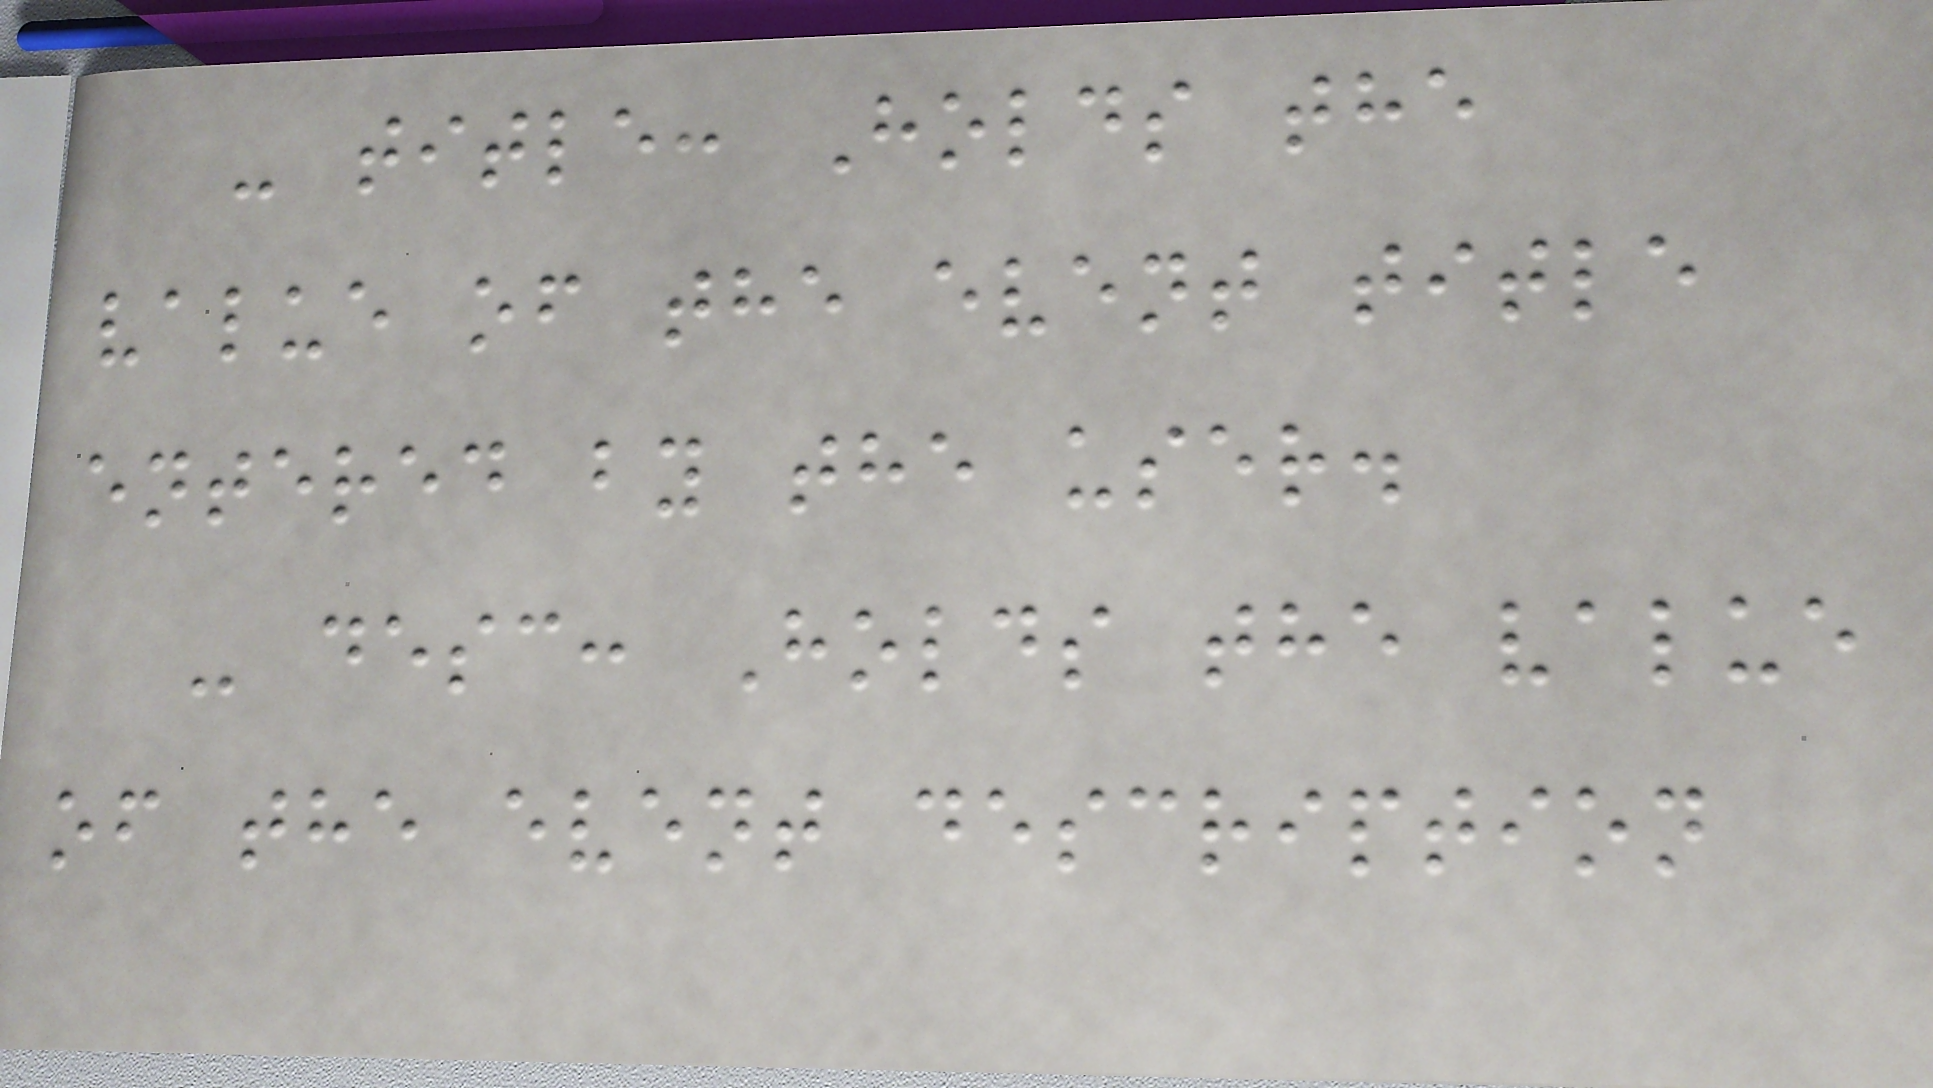- title: Holds the
value of the event title
entered by the user.
- desc: Holds the value
of the event description
